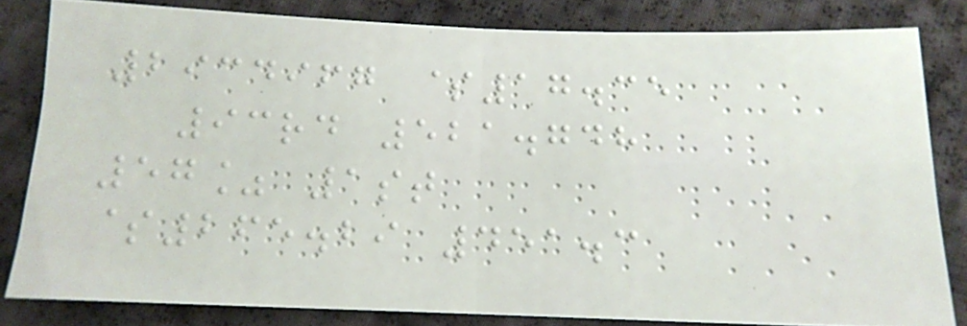2934967 $17.35
93rd 521.748
57% 1st
$265.29 451.3
